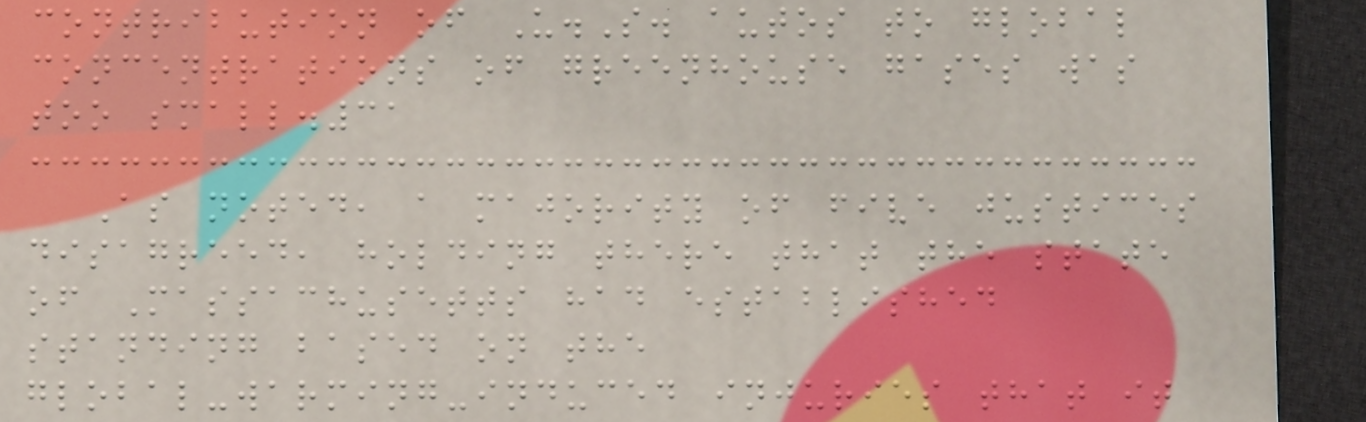contribution of U.S. autos to global
concentrations of greenhouse gases was
too small.31
As noted, a majority of five justices
disagreed, holding there that the state
of Massachusetts had established
standing based on the
global-warming-induced injuries that it
